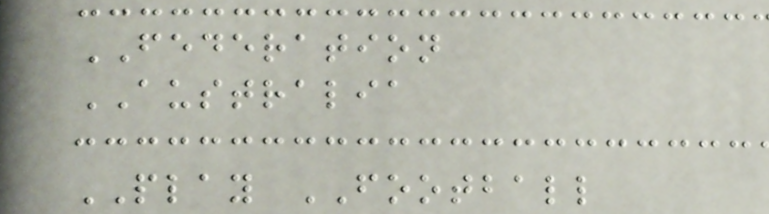FEDERATION
AUSTRALIA
PLAY FOOTBALL
